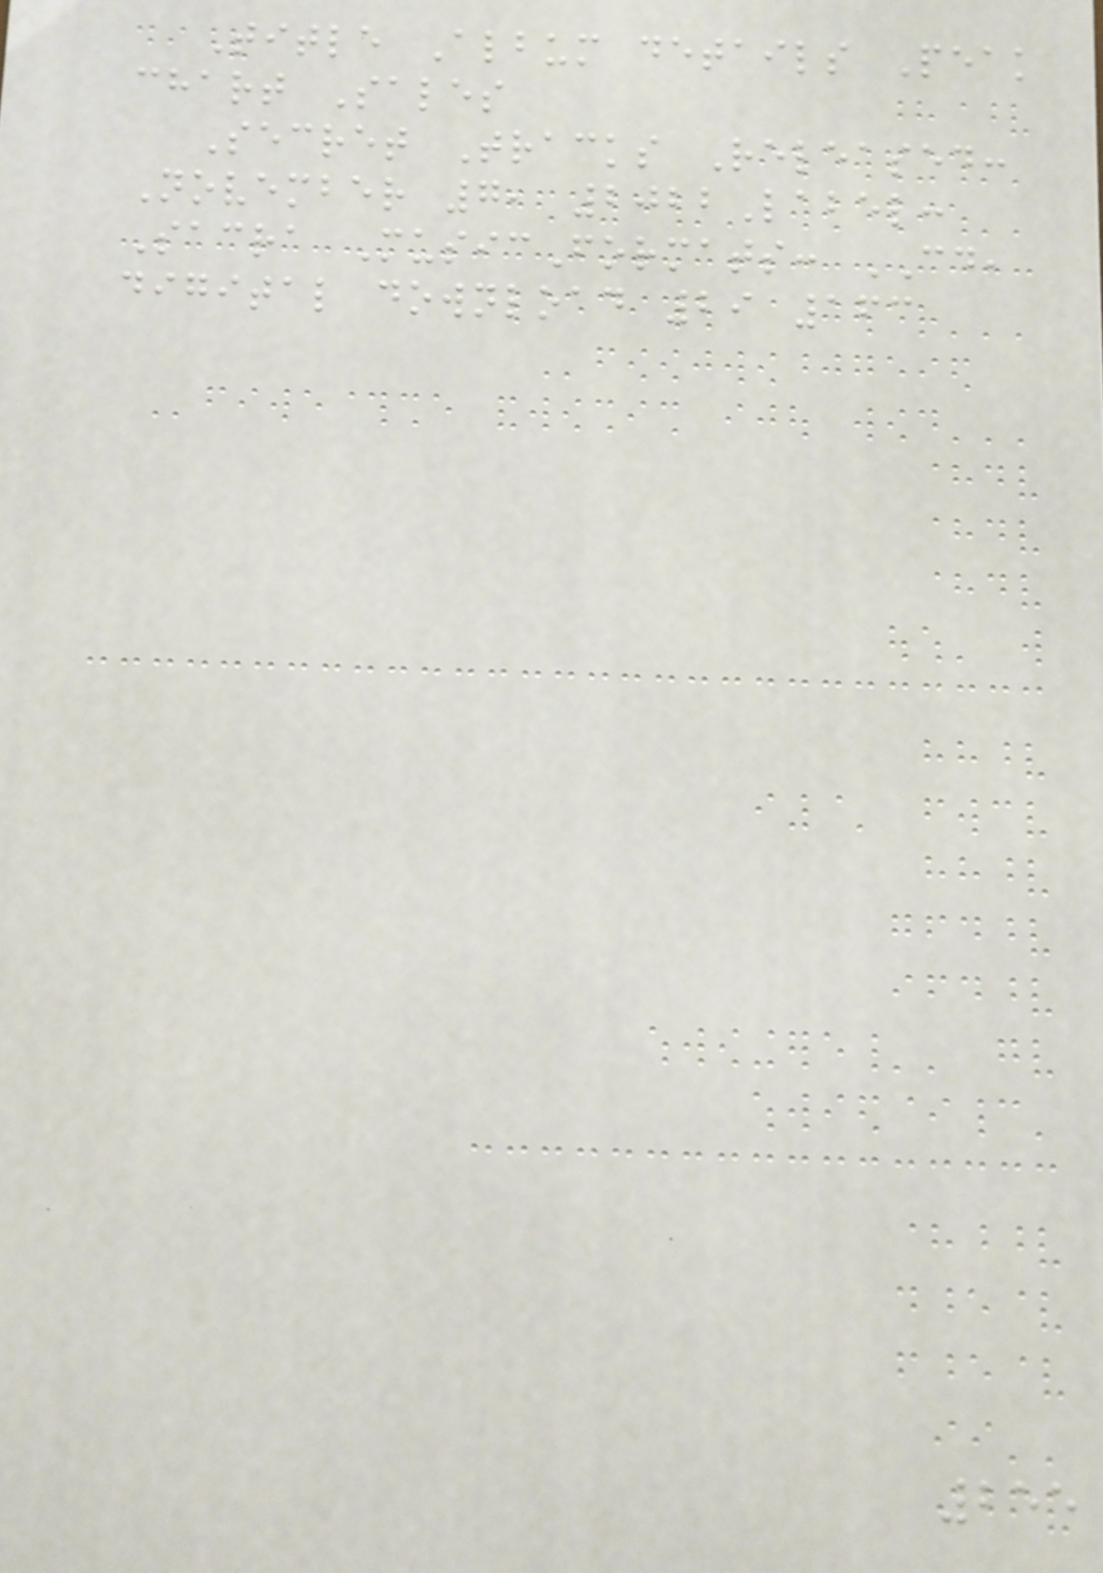Title Album details Peak
chart Sales
Secret Tracks Released:
November 7, 2022Label:
Sacra MusicFormats: CD,
digital download 29 163
255
